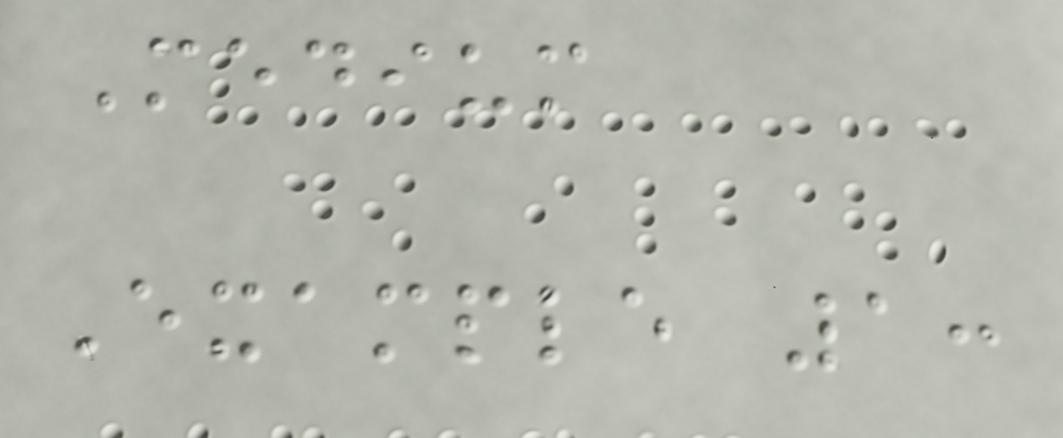Medium
Example 1:
